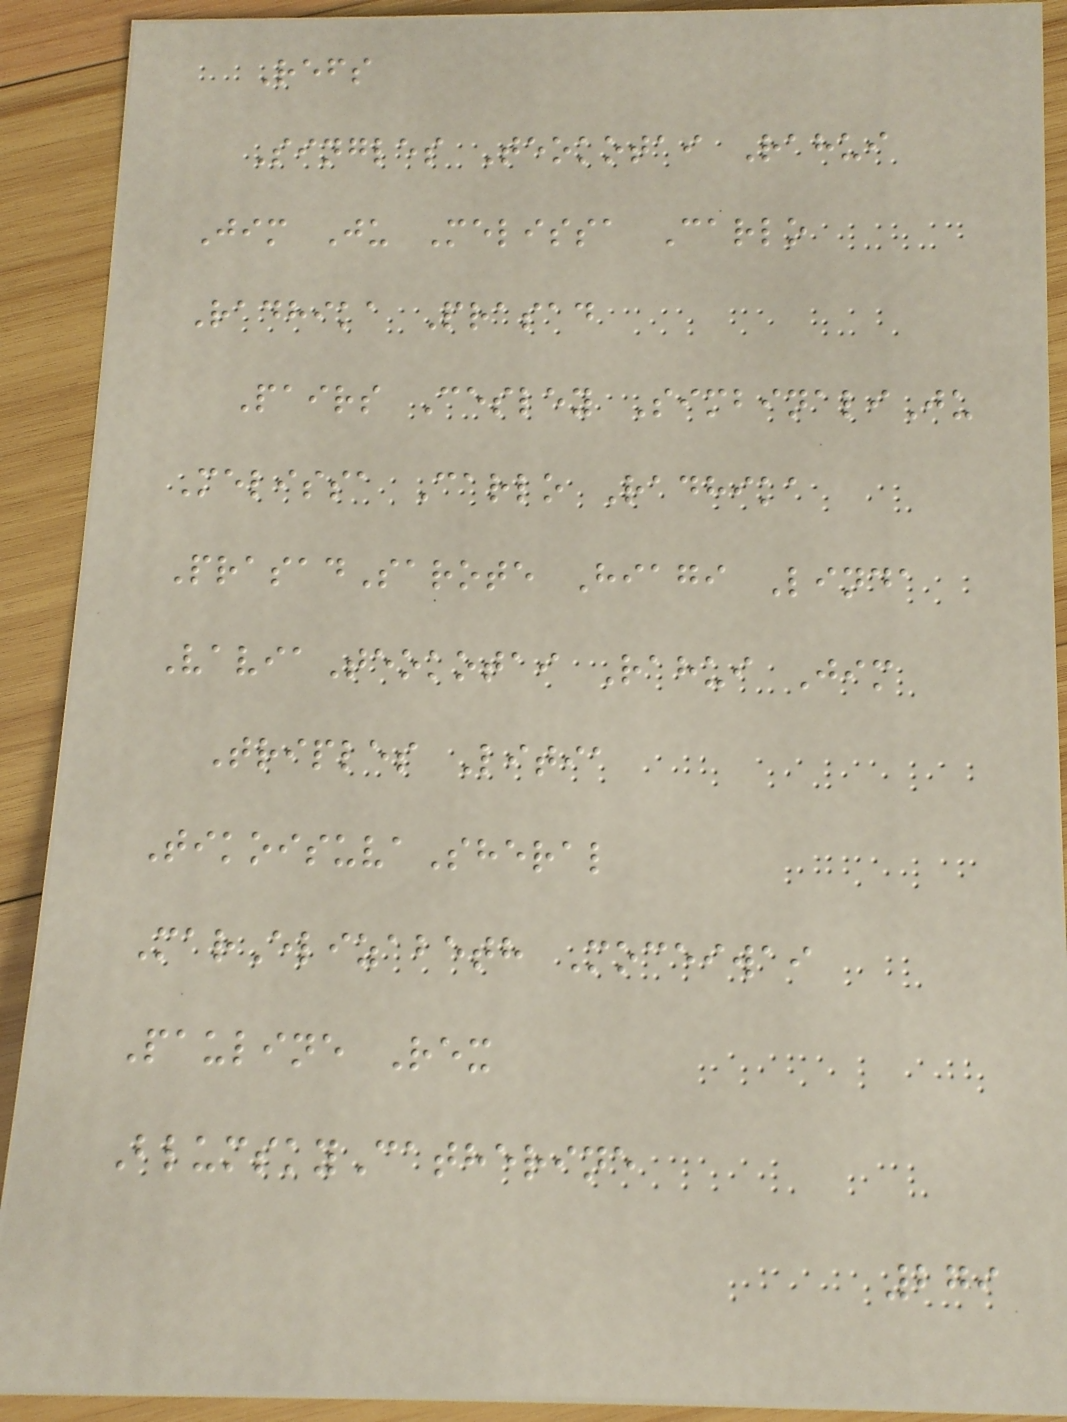Refs
Singles Teokotai Rahui
Jim Ju Melissa Carlo
Radhika Prasad
Pairs Cesley SimbinaliJu
Melissa Carlo Radhika
PrasadSarote Hiagi Linda
VaviaTeokotai Rahui Jim
Triples Litia
TikoisuvaSheral
MarElizabeth Moceiwai
Pauline Rex
BlumskyCatherine
279
